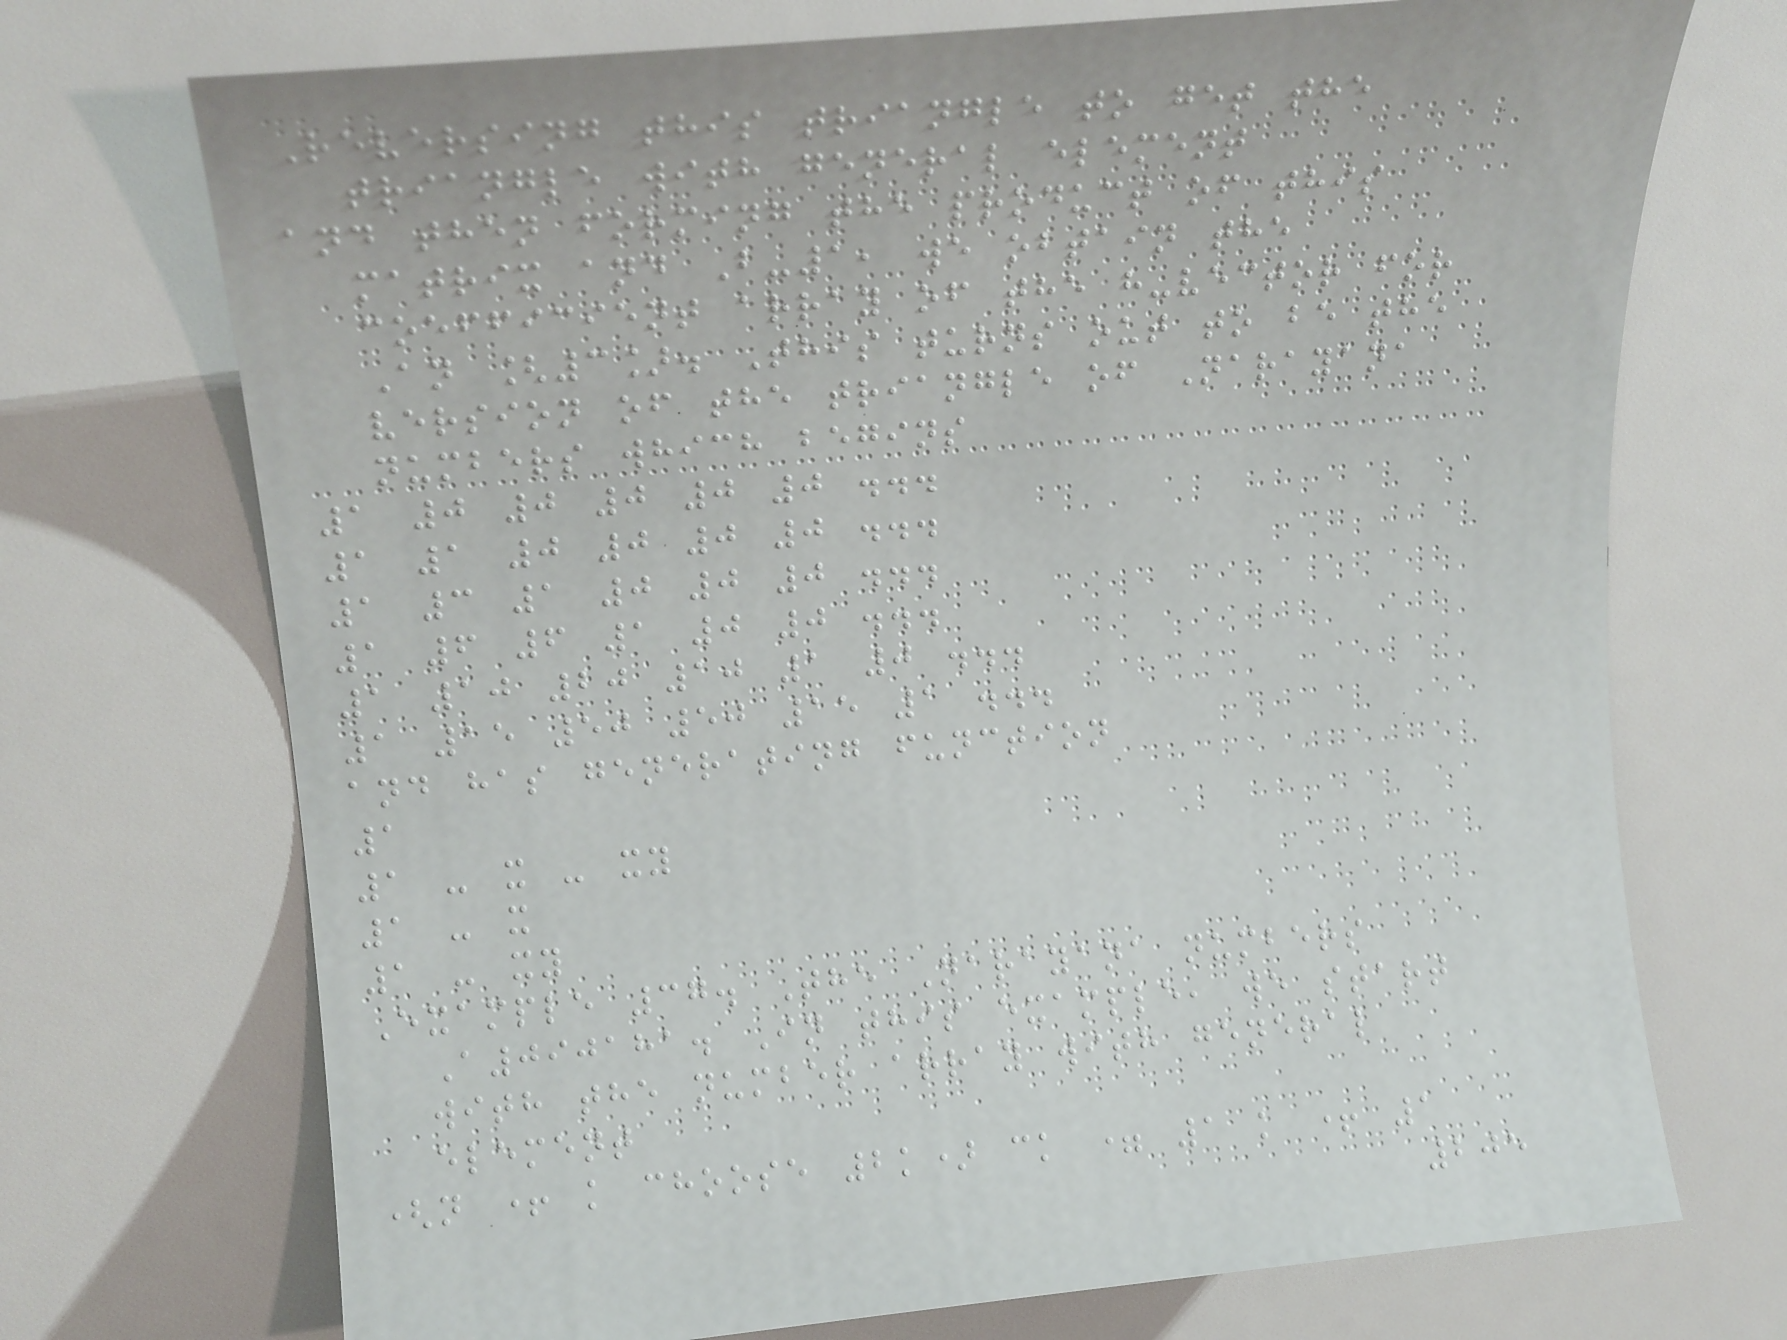Reversing this triangle to get the
triangle with general element
and then forming the product of this
matrix and B-1, we obtain the
coefficient array of the h-vector for
An [3]. This turns out to be the
version of the triangle of Narayana
numbers which begins
1 0 0 0 0 0 ...
1 1 0 0 0 0 ...
1 3 1 0 0 0 ...
1 6 6 1 0 0 ...
1 10 20 10 1 0 ...
1 15 50 50 15 1 ...
and has generating function
1
1 - x - xy
1 - x
1 - xy
Example 37. The Narayana numbers
A090181. In this example, we start
with the number array with general
element
(n + k choose 2k) ck = 1 k + 1
205
